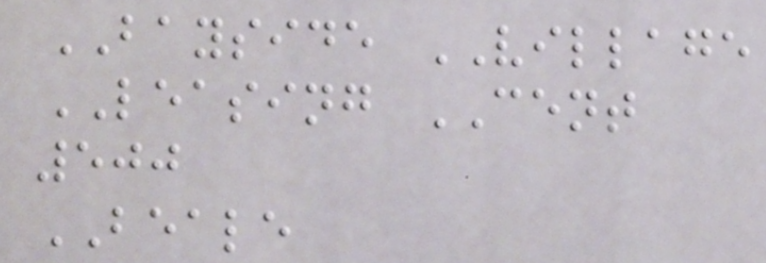BAYSIDE VILLAGE
LEASING CENT
500
BEALE
